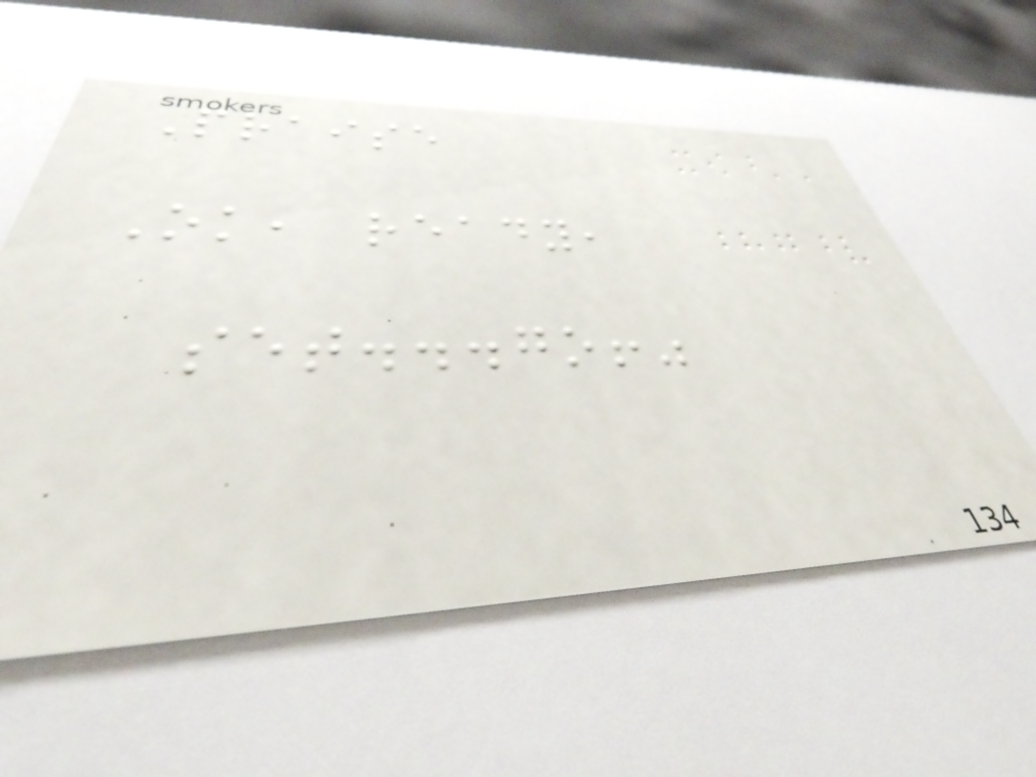Praise
Ok, ready,
set...go!"
